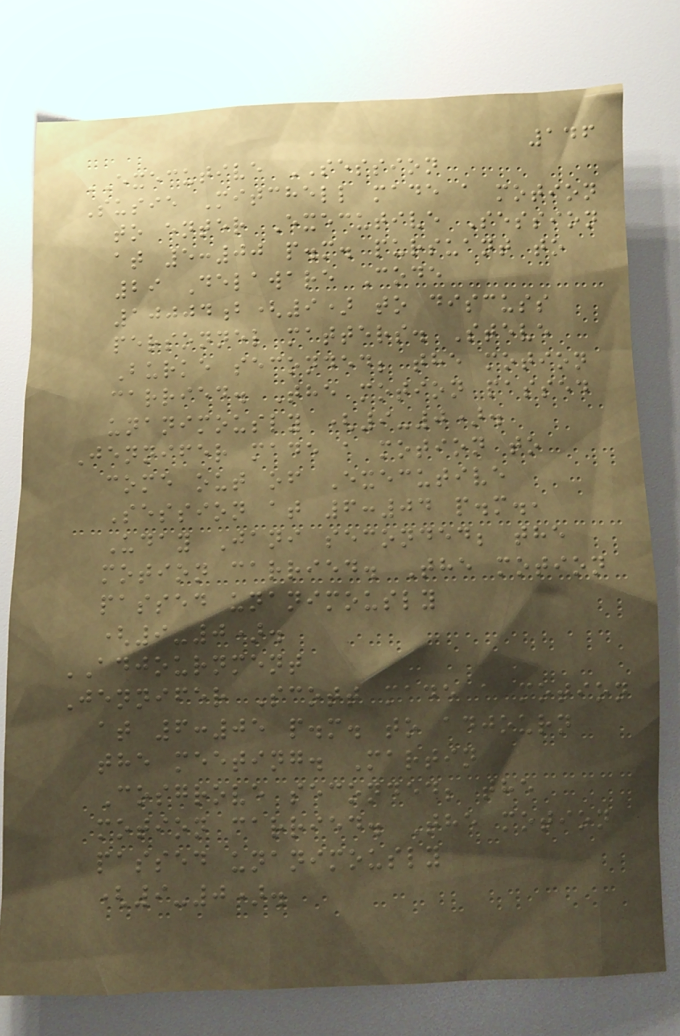146
EXECUTIVE SESSION
Susie Mitchell made a motion
to enter Executive Session
at 5:00 p.m. pursuant to
29 Delaware Code
10004b(9) to discuss
personnel matters. Steve
Burke seconded; the motion
carried. The motion passed
unanimously (9-0).
Jennifer made a motion to
come out of Executive
Session at 6:04 p.m.,
Uday Jani seconded; the
motion carried. The motion
passed unanimously
(9-0).
ADJOURNMENT
Jennifer Scott made a motion
at 6:05 p.m. to adjourn
the meeting. Martin
Cosgrove seconded; the
motion carried. The motion
passed unanimously
(9-0).
